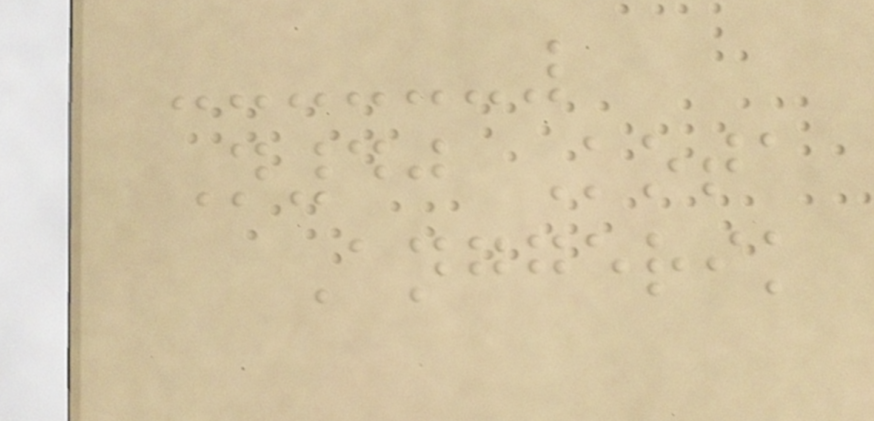N40 Kota
Anggerik
